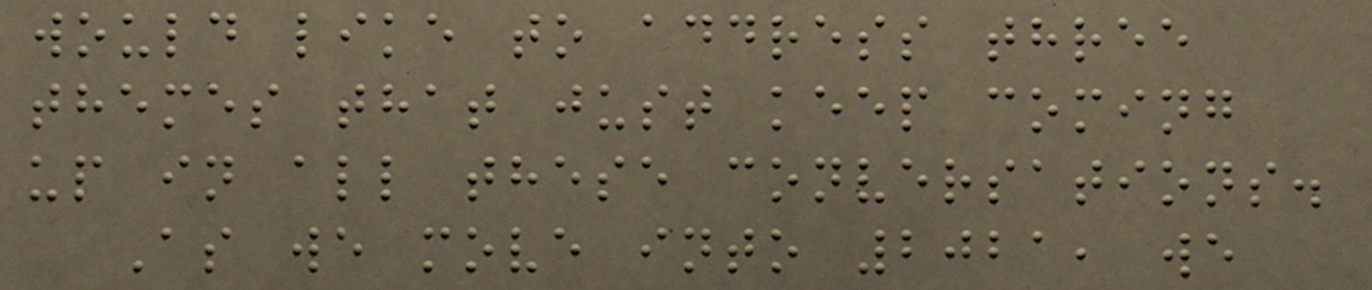would like to address three
themes that just keep coming
up in all these conversations.
As we move into 2021, we
